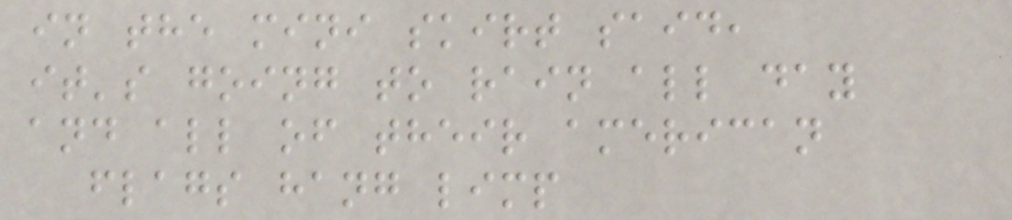in the mini skirt said,
it's going to rain all day
and all of their american
flags hang limp
